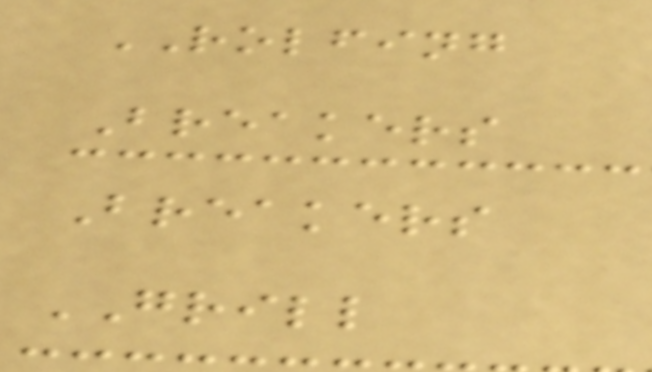ROLFING
Breakers
Breakers
GRILL
